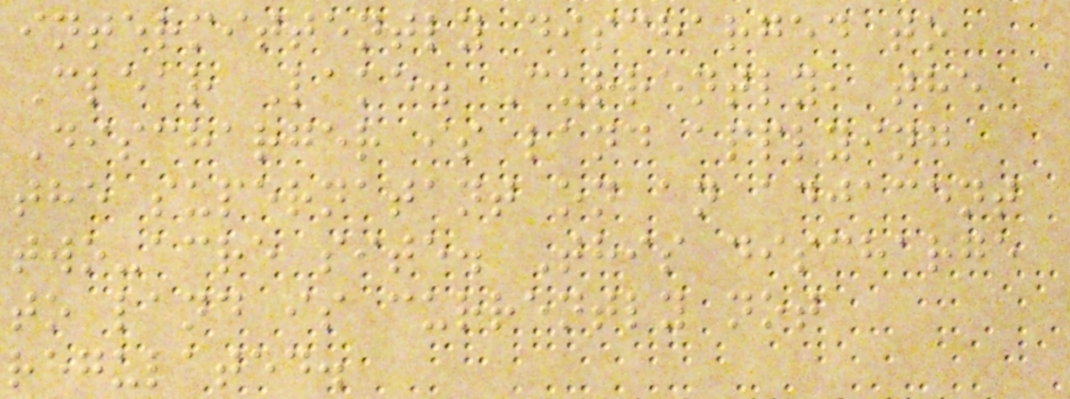intermittently discharged to
Clear Lake. Currently, the
Discharger is land applying
the supernatant on an adjacent
two-acre site. This discharge
to land is currently not
regulated.
